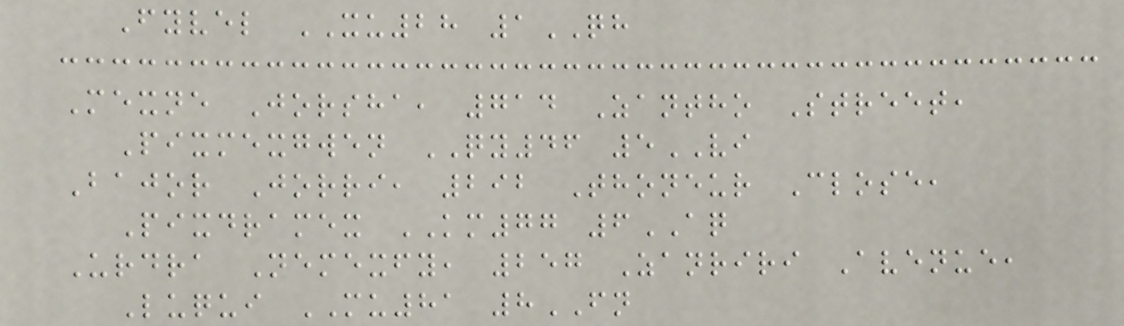Fyvel XU28 1QH
Mexne Jorsha, 714 Zantho Street,
Pixmexgwen QY46 5VI
Bajor Jorri, 292 Thoneur Close,
Pixdramex KM77 6AQ
Urdra Nemexfy, 257 Zanriri Avenue,
Luqui MU81 8FN
